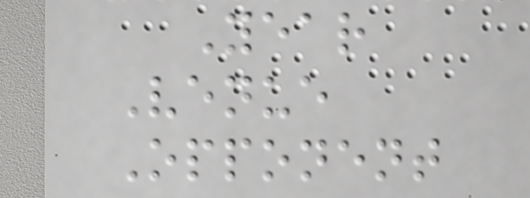Year
Venue
Opponent
